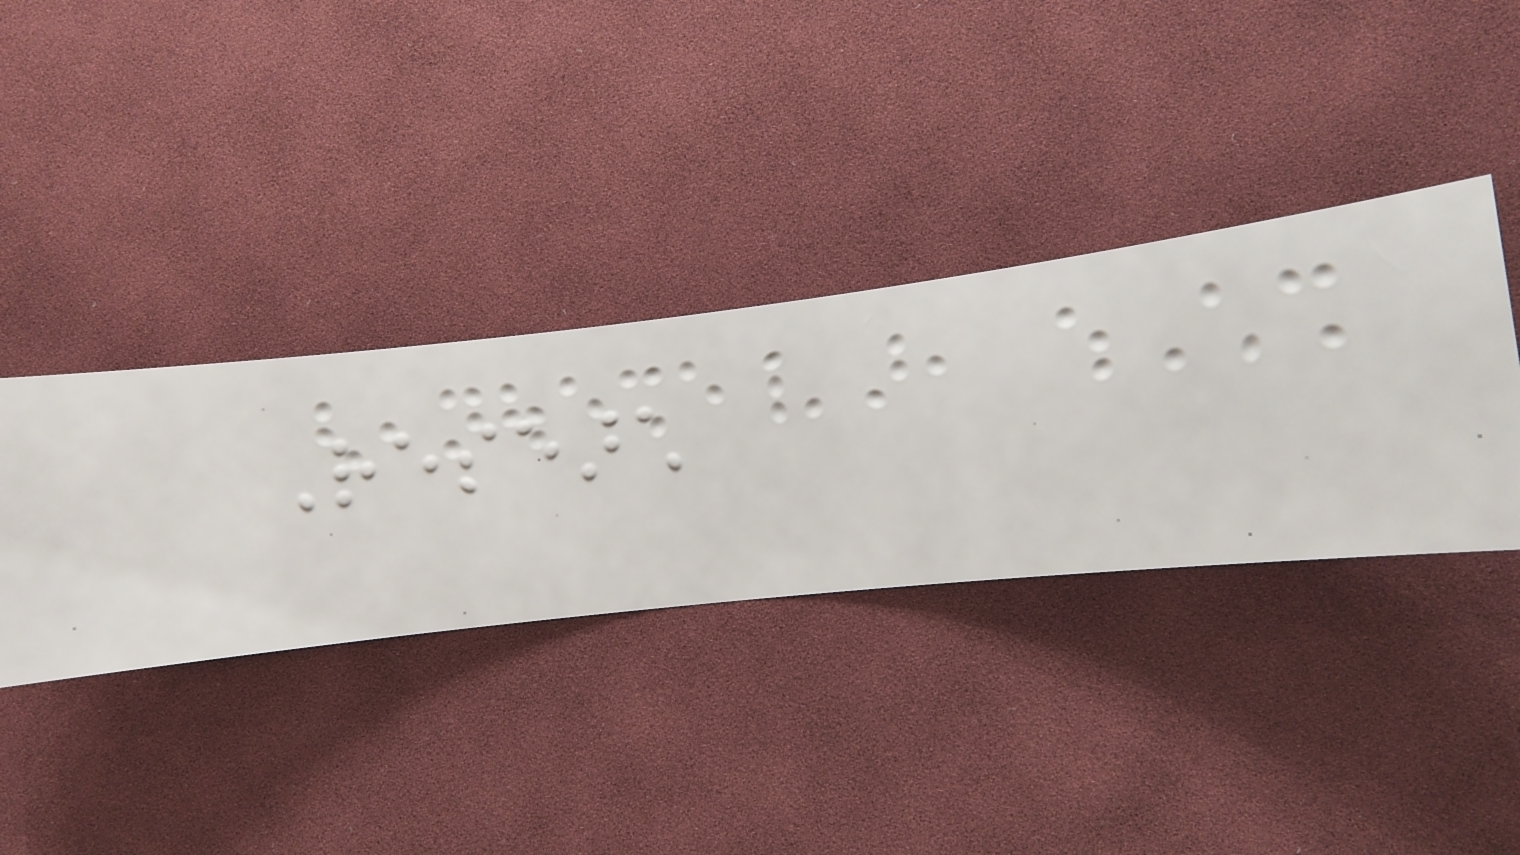Research
